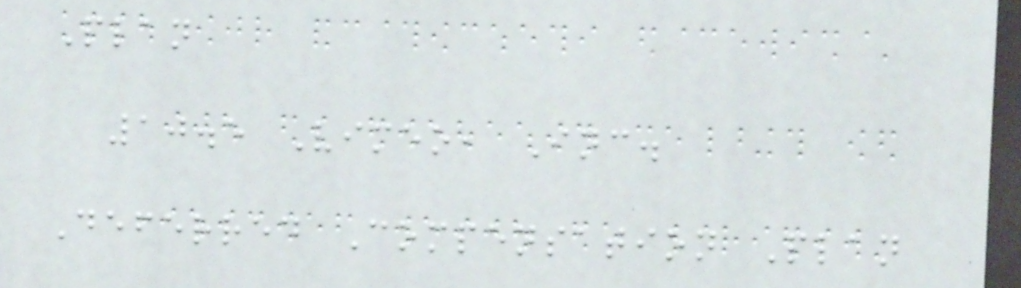Plan
10.5 Vimeo, Inc.
Deferred Compensation Plan
